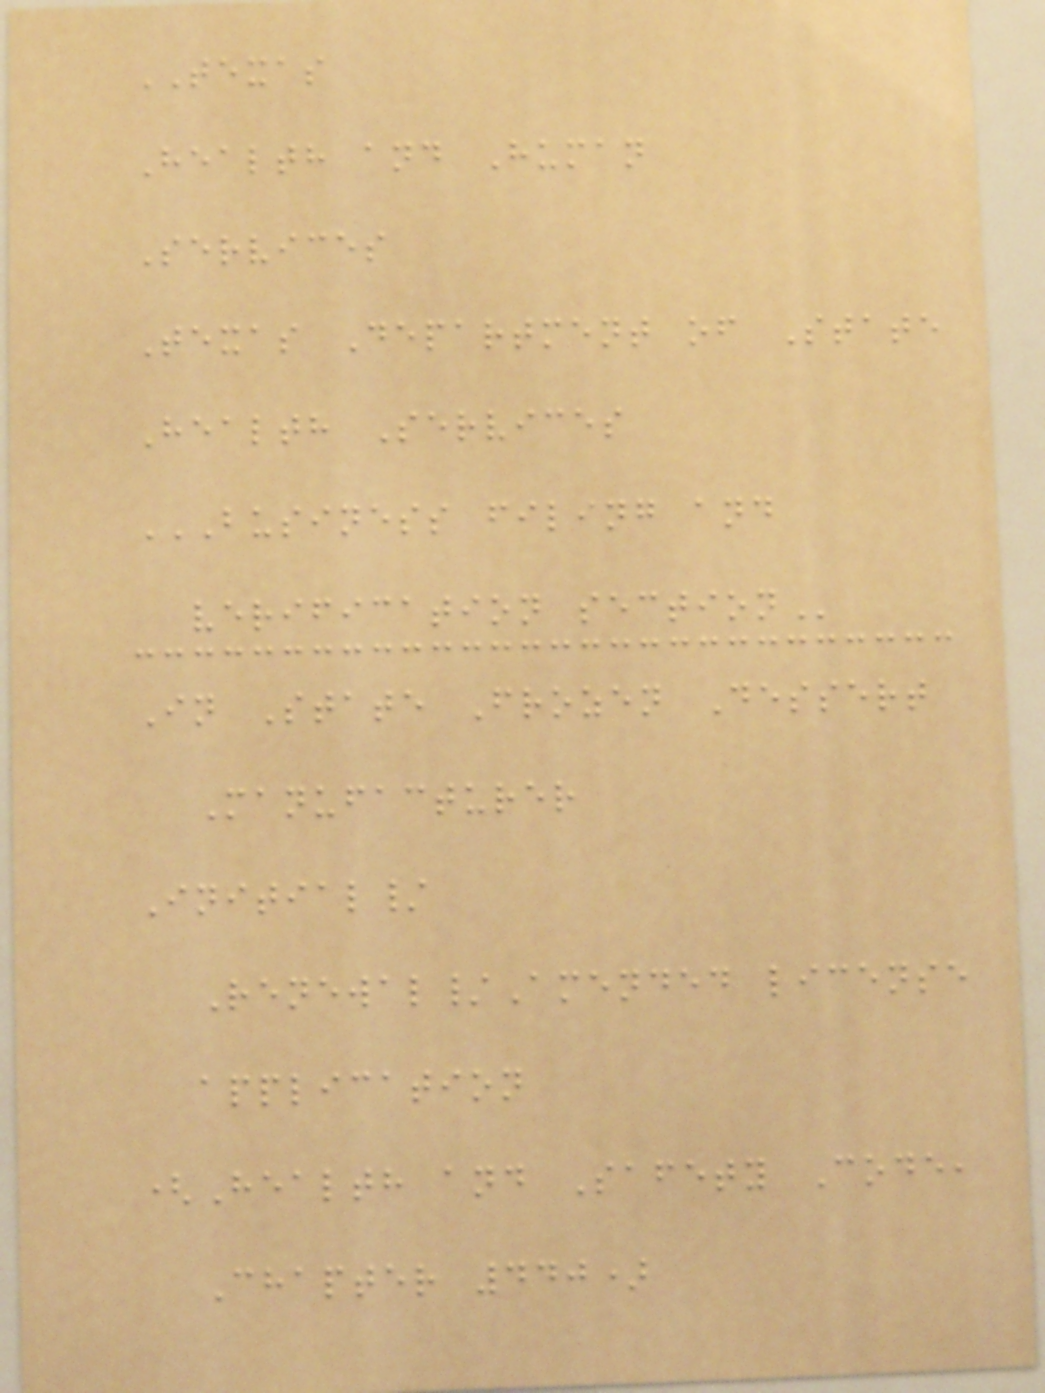TEXAS
Health and Human
Services
Texas Department of State
Health Services
BUSINESS FILING AND
VERIFICATION SECTION
In State Frozen Dessert
Manufacturer
Initial/
Renewal/Amended license
application
(Health and Safety Code,
Chapter 440)
